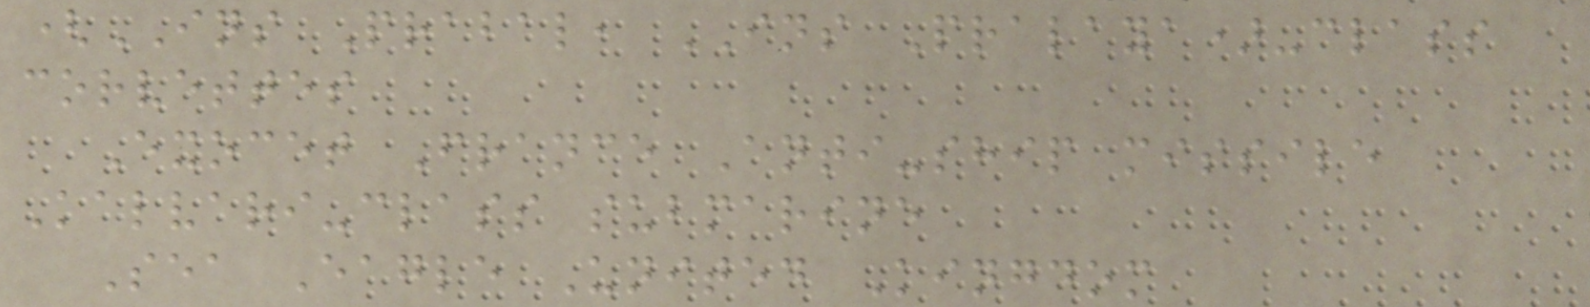(INS Prabal, INS Pralaya)-class
corvettes
Exocet France Anti-ship missile
Kalvari-class submarine
Sea Eagle United Kingdom
